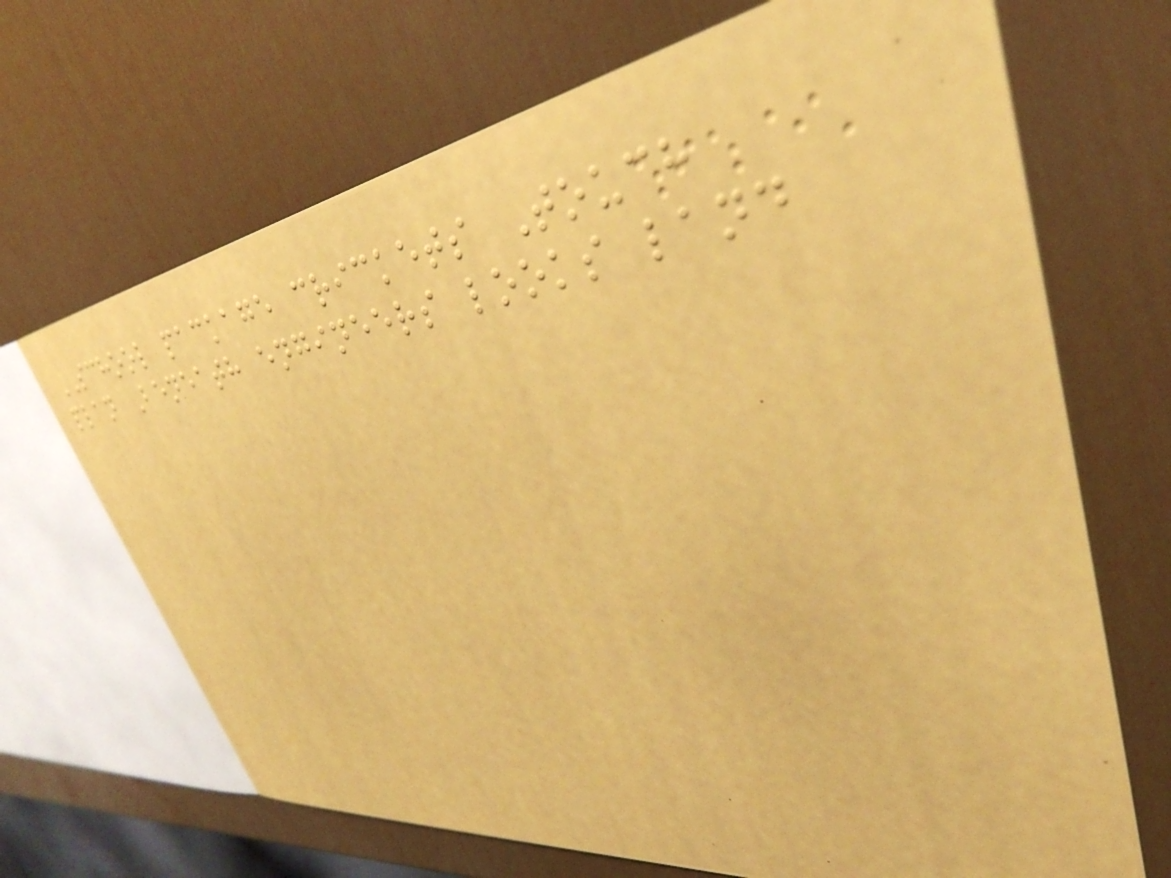SCHOOL package crickets Touch
plan Beneath engineers looks land
